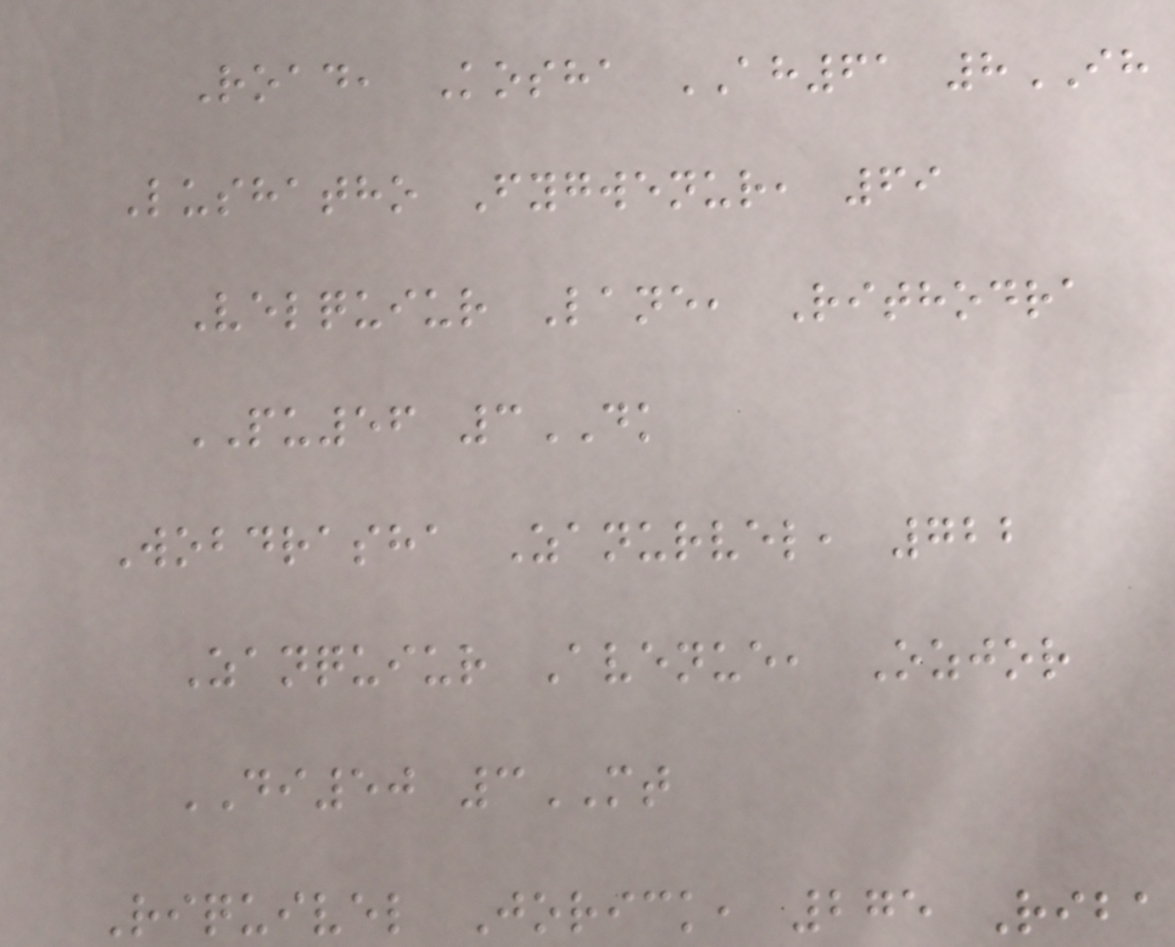Road, Kosha AH61 8IH
Lushatho Fygwenur, 69
Velquiur Lane, Rithodra
PU56 3DK
Wobdrasha Zanurvel, 722
Zanquiur Avenue, Ozjor
DI50 3MT
Riquivel Jorick, 275 Riba
